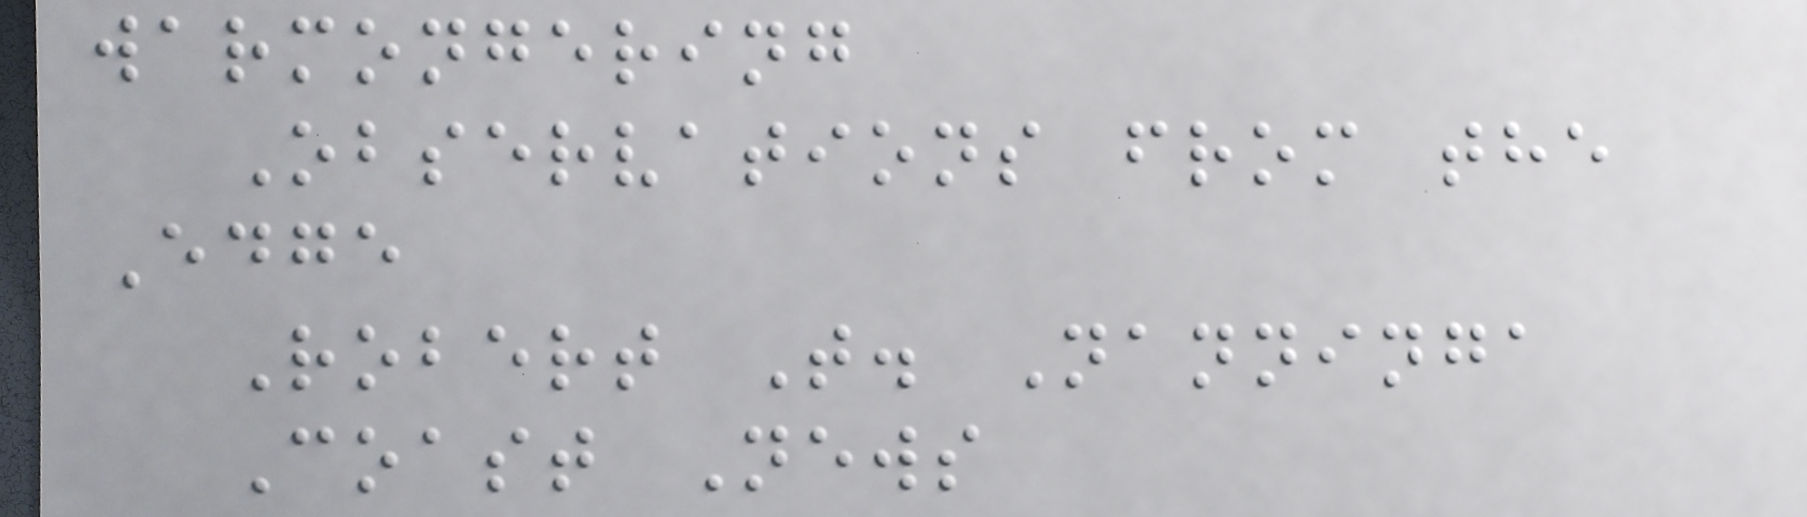warmongering
Observations from the
Edge
Robert T. Nanninga
Coast News
